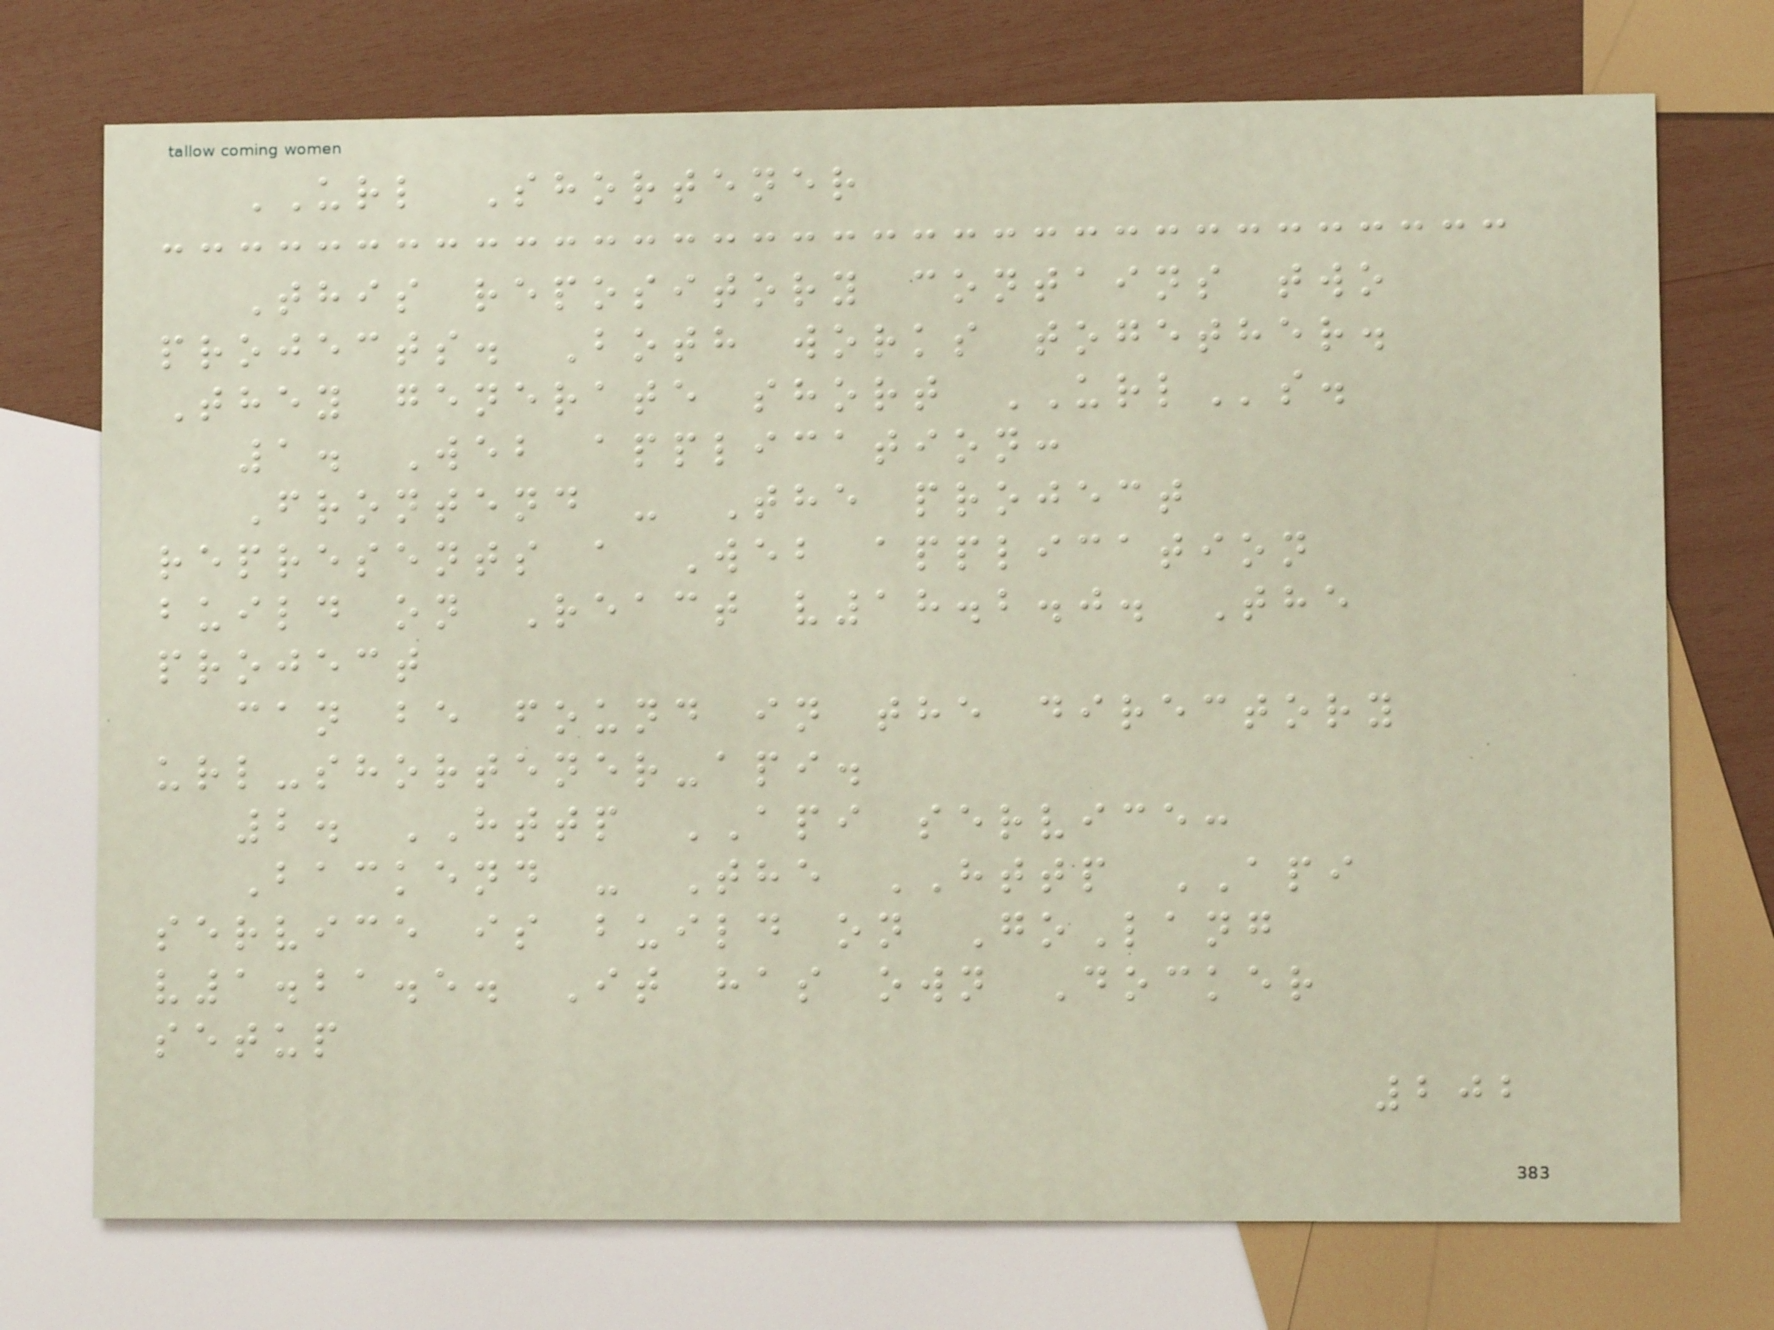URL Shortener
This repository contains two
projects. Both works together.
They generate short URLs.
1. Web application:
Frontend - The project
represents a Web application
build on React v18.2.0. The
project
can be found in the directory
url-shortener-api.
2. HTTP API service:
Backend - The HTTP API
service is build on GoLang
v1.21.5. It has own Docker
setup
202
